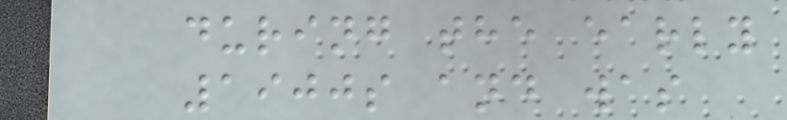during the early
1900s and was
